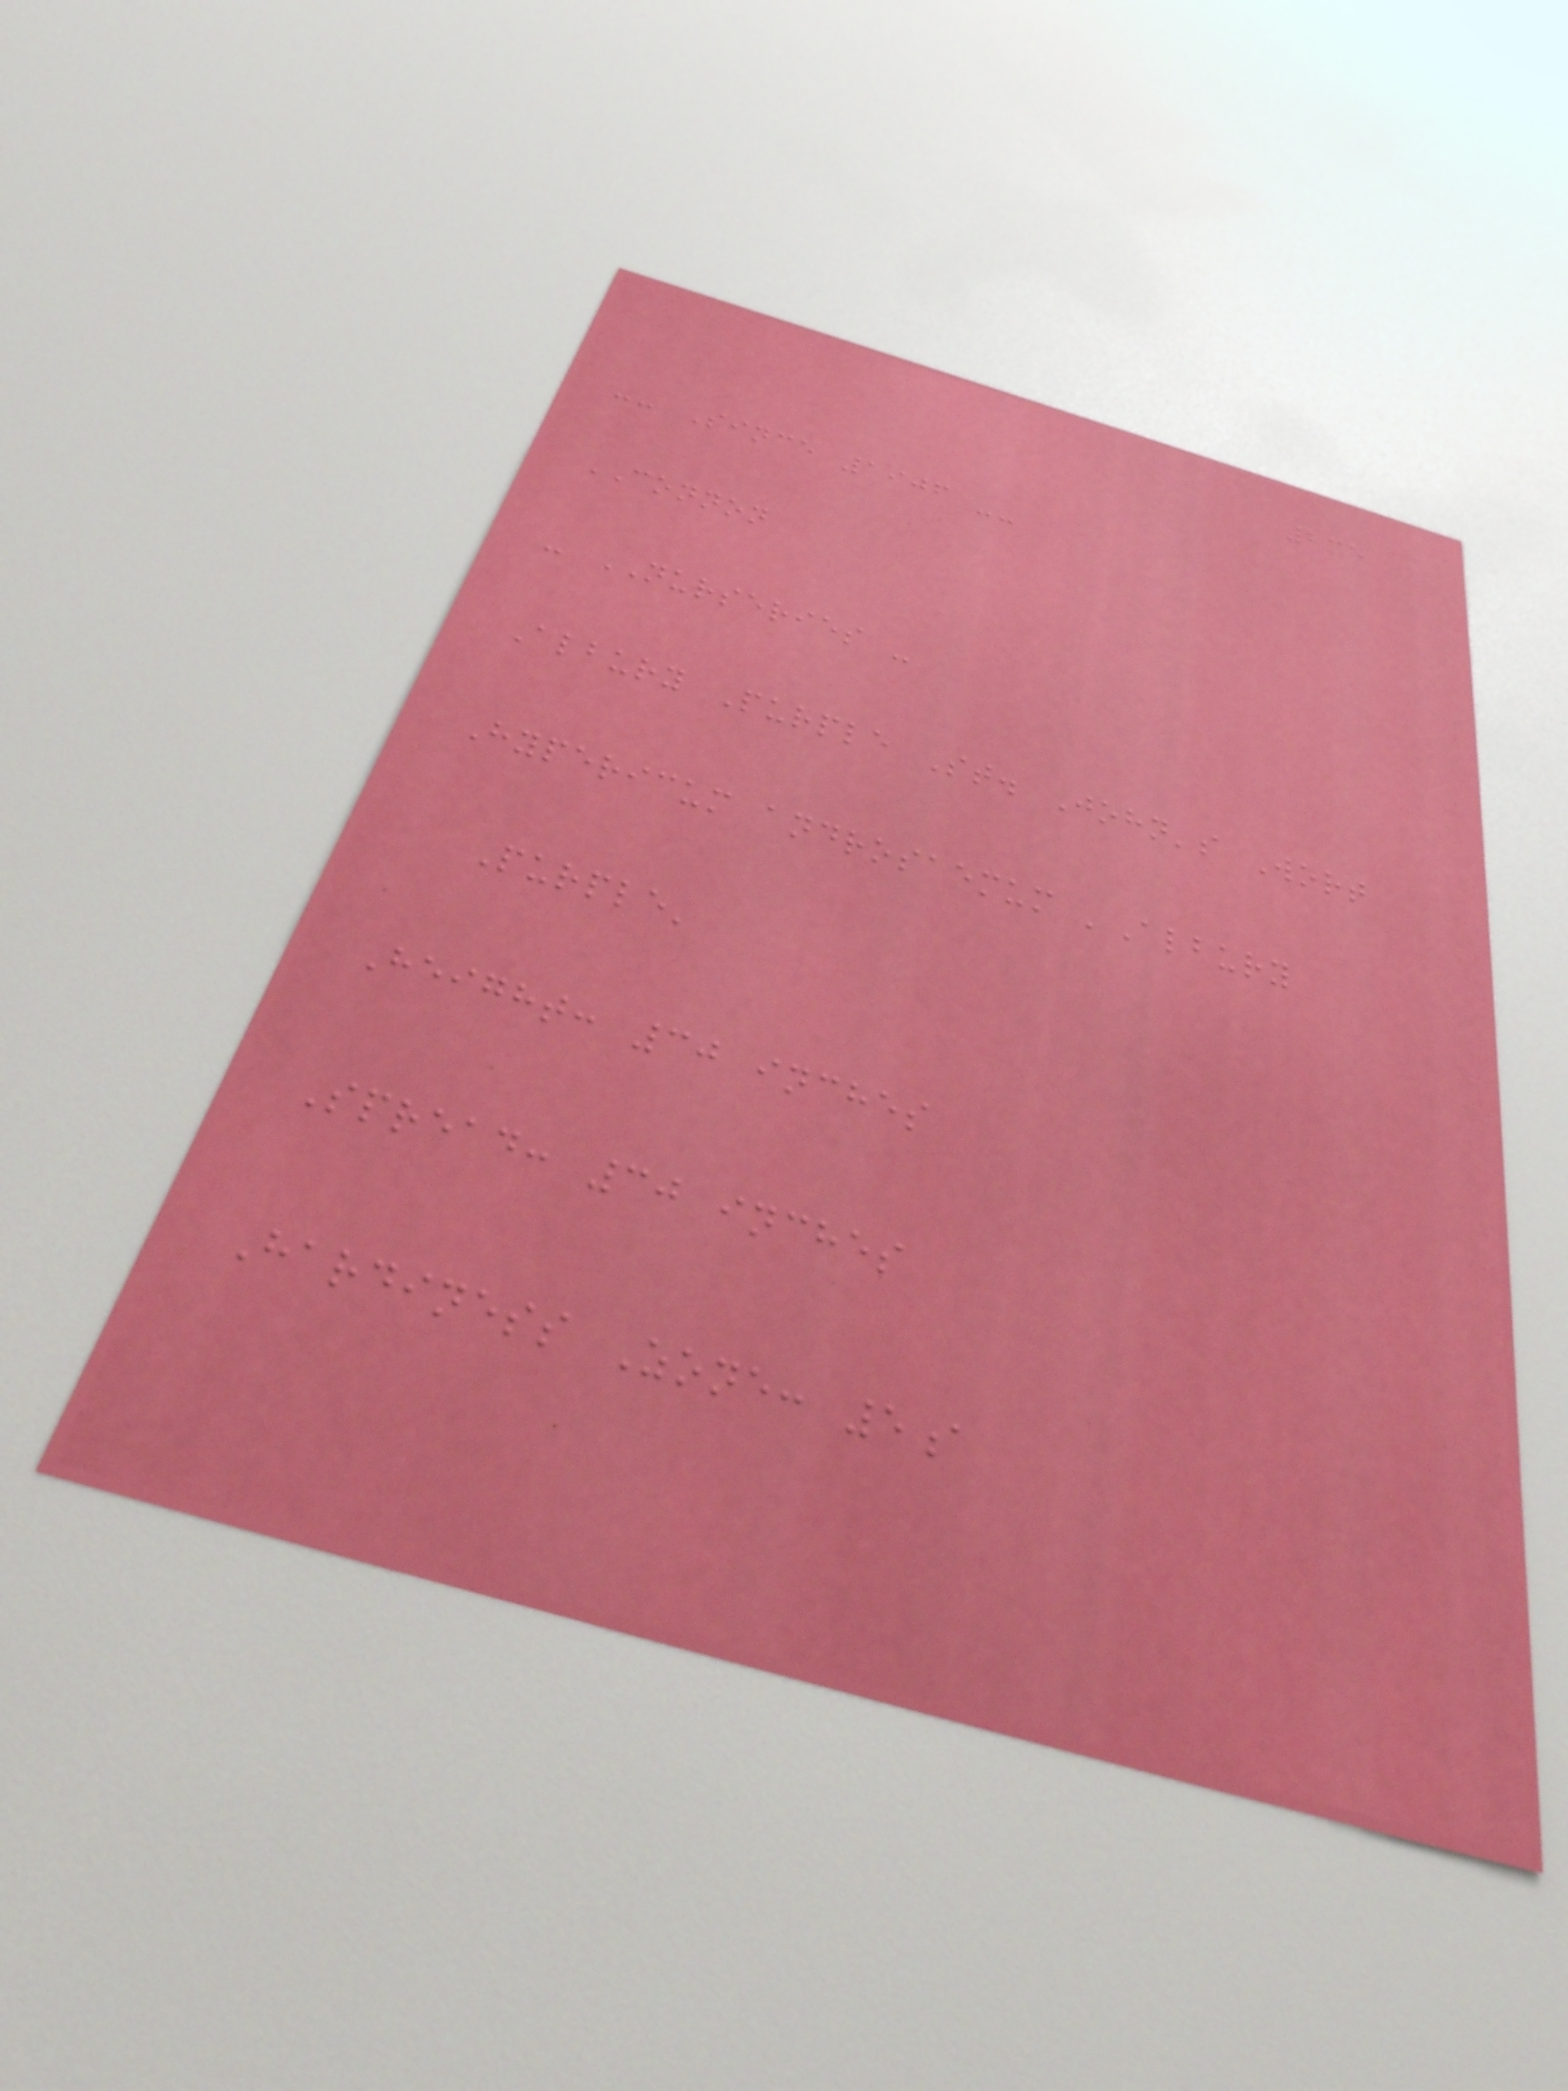235
-- Since 1906 --
CONNON
- NURSERIES -
Albury Purple St. John's Wort
Hypericum androsaemum 'Albury
Purple'
Height: 30 inches
Spread: 30 inches
Hardiness Zone: 5a
